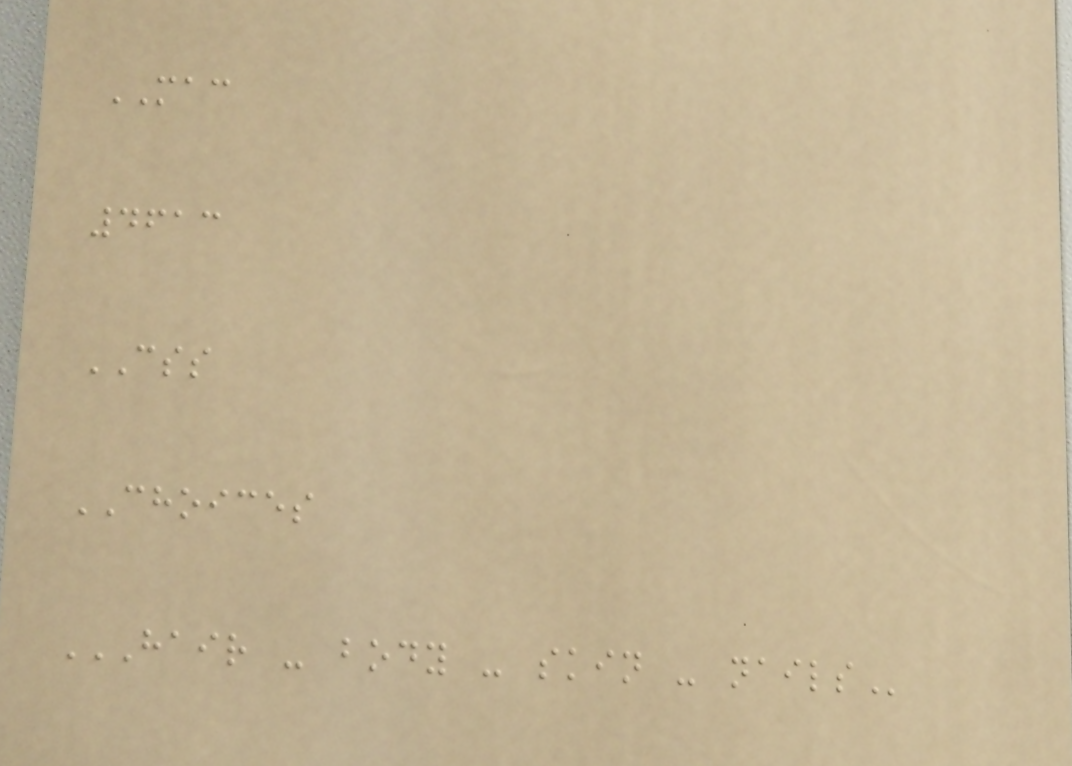MAC
4613
CSS
CHOICES
HAIR - BODY - SKIN - NAILS
